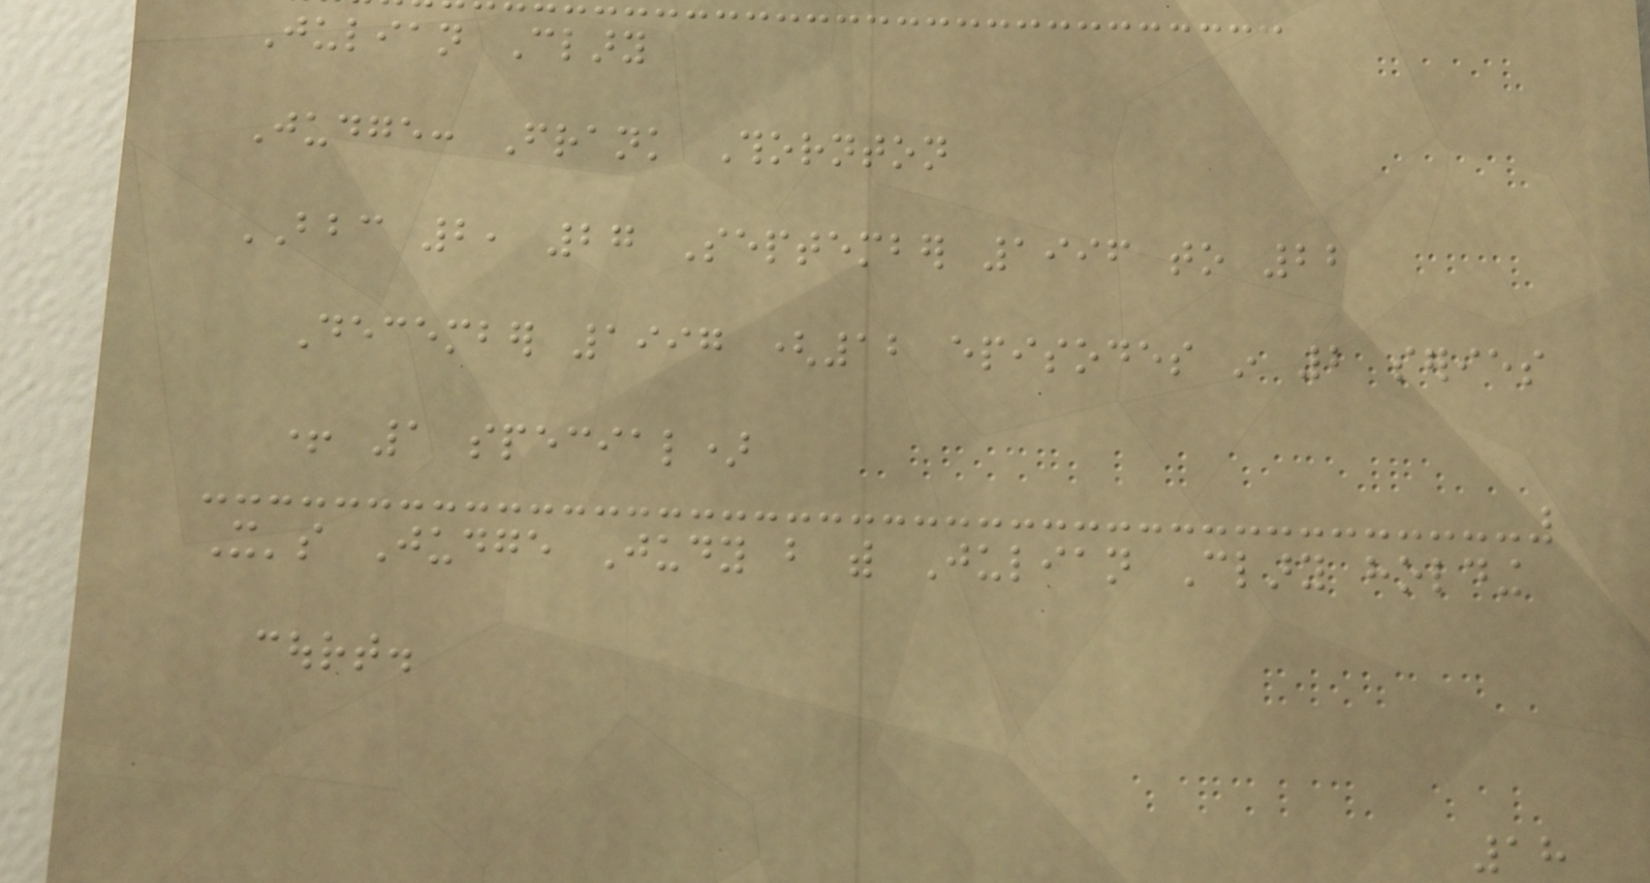Julian Clary
Judge: Frank Thornton
BBC 2, 27 September 1996 to 22
December 1997 (12 episodes in 2 series
+ 1 special)
It's Judge Judy but with Julian Clary holding
court.
18
